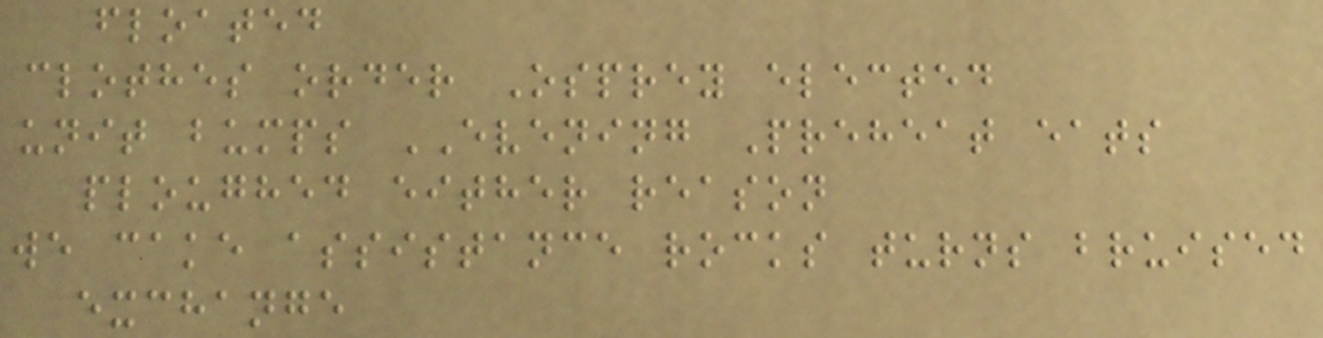floated
clothes order Osprey elected
unit bumps EVENING Preheat eats
ploughed either reason
we cake assistance rocks turns bruised
exchange
